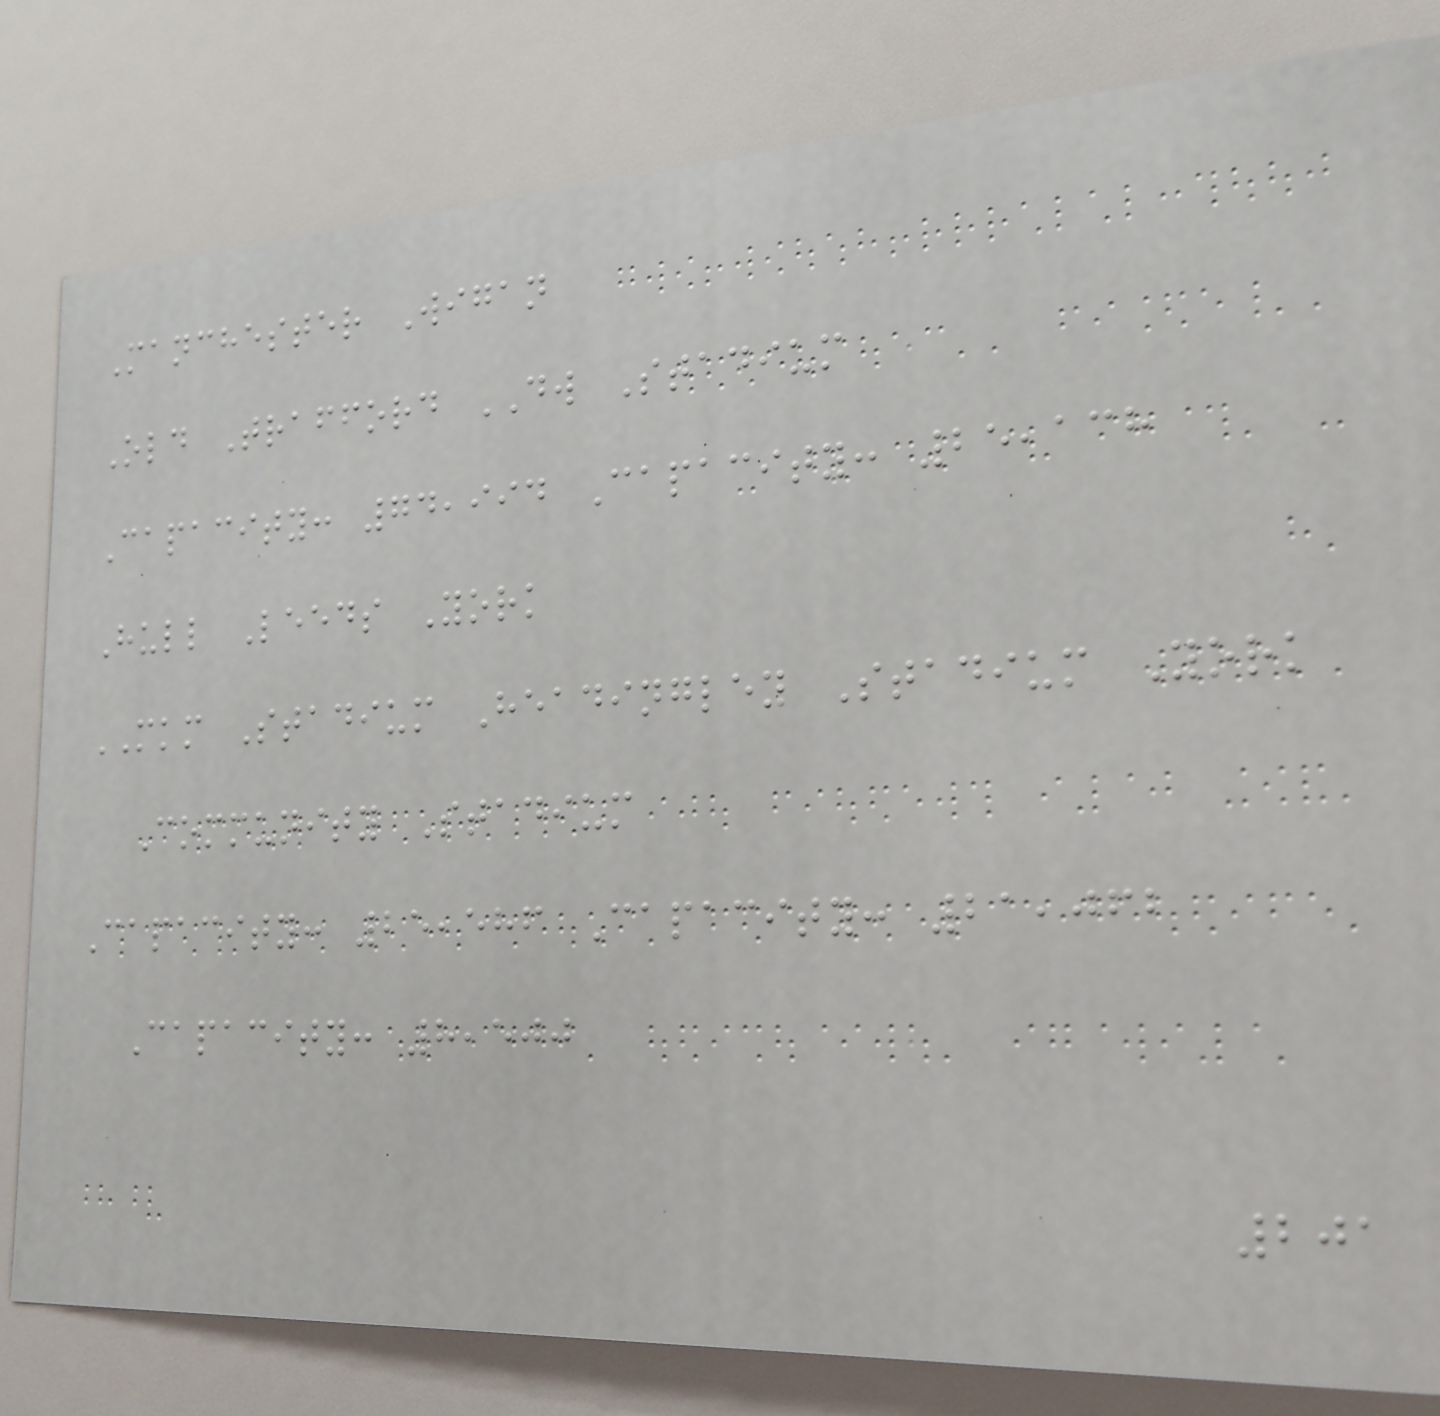Manchester Wigan
Old Trafford DW Stadium
Capacity: 74,994 Capacity: 25,138
Hull Leeds York
MKM Stadium Headingley Stadium York
Community Stadium
Capacity: 25,586 Capacity: 21,062
Capacity: 8,500
201
